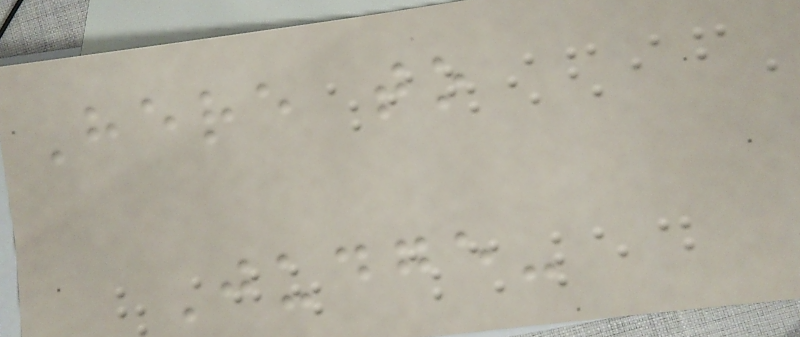Here to
Judge-
